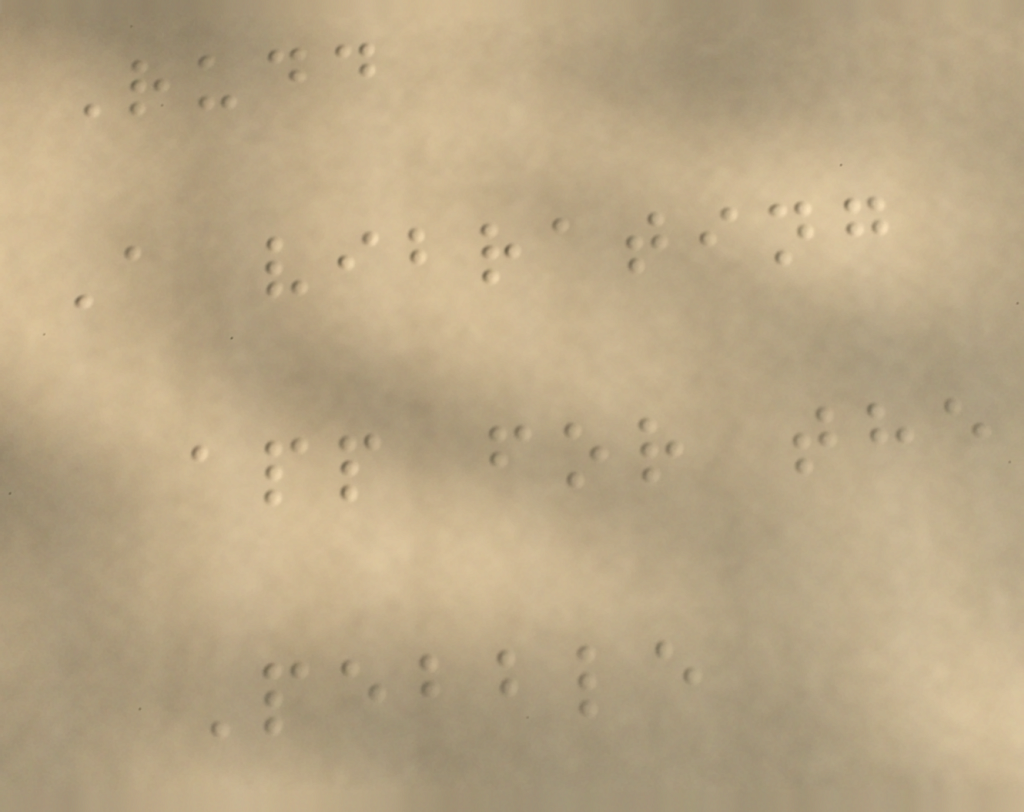Rudd
A vibrating
app for the
Pebble
